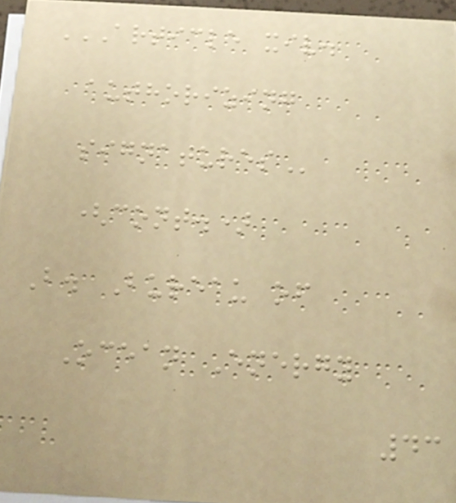ARTICLE XIV.
AUTHORIZING
SIGNATURES
(cont.)
B. Bureau of
Ocean Energy
43
